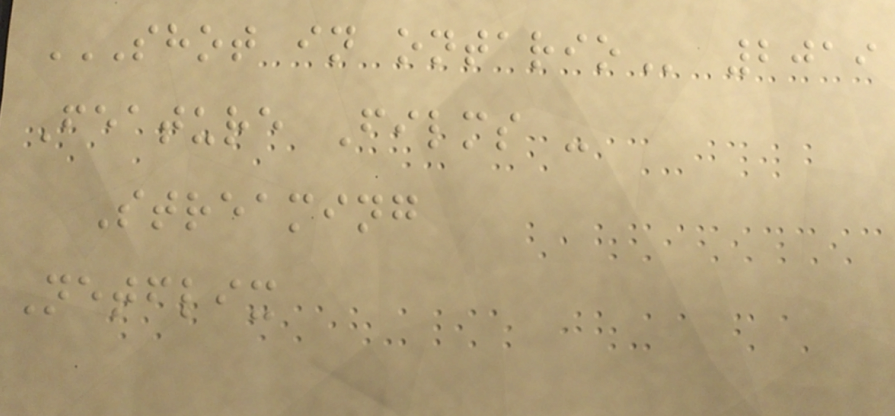SHOT IN ONTARIO 2019
Feature Films -
Streaming
Netflix
